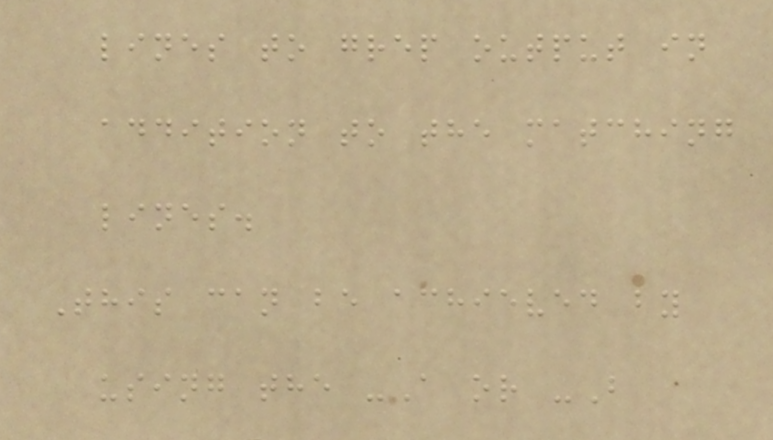lines to grep output in
addition to the matching
lines.
This can be achieved by
using the -A or -B
